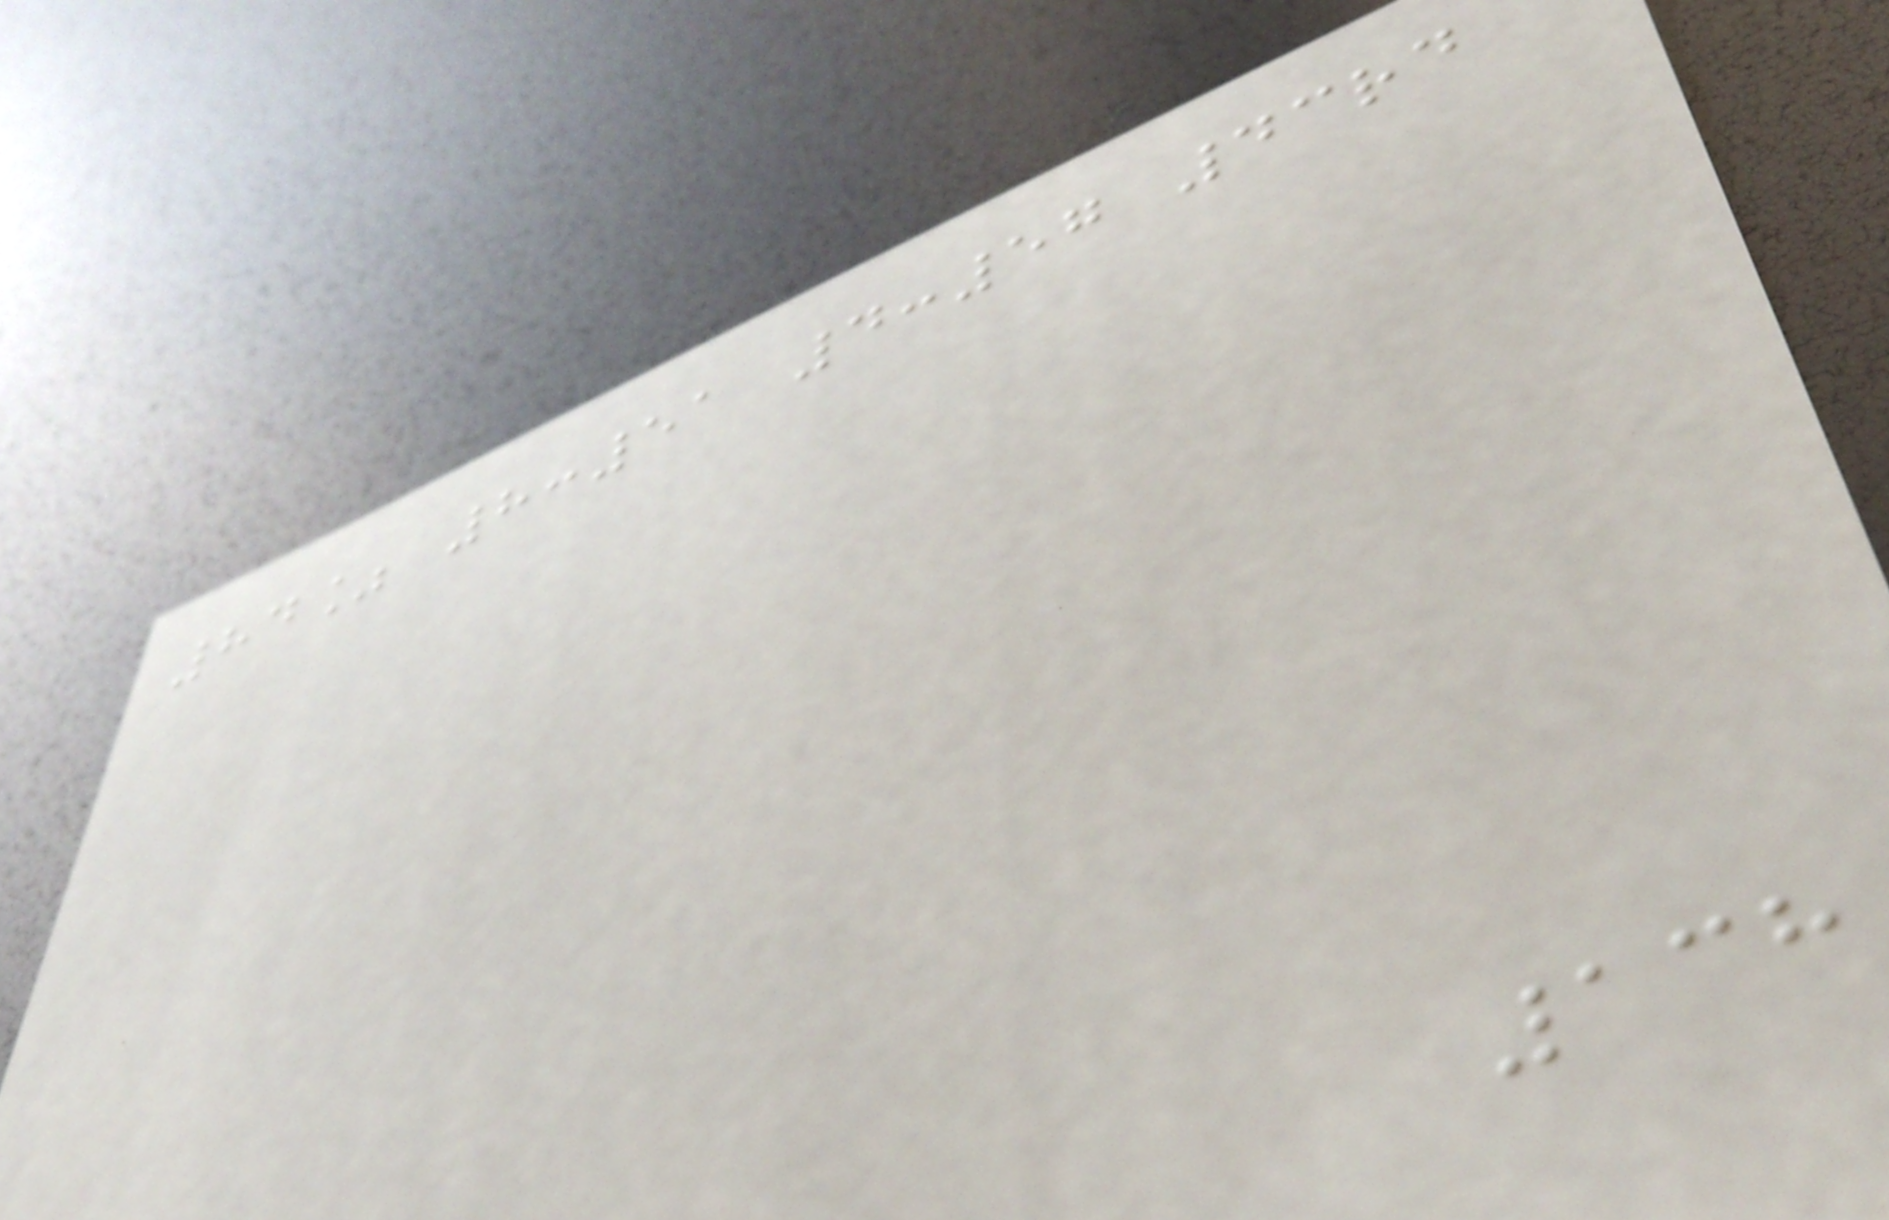84% 8:51 4:57 43rd
138
